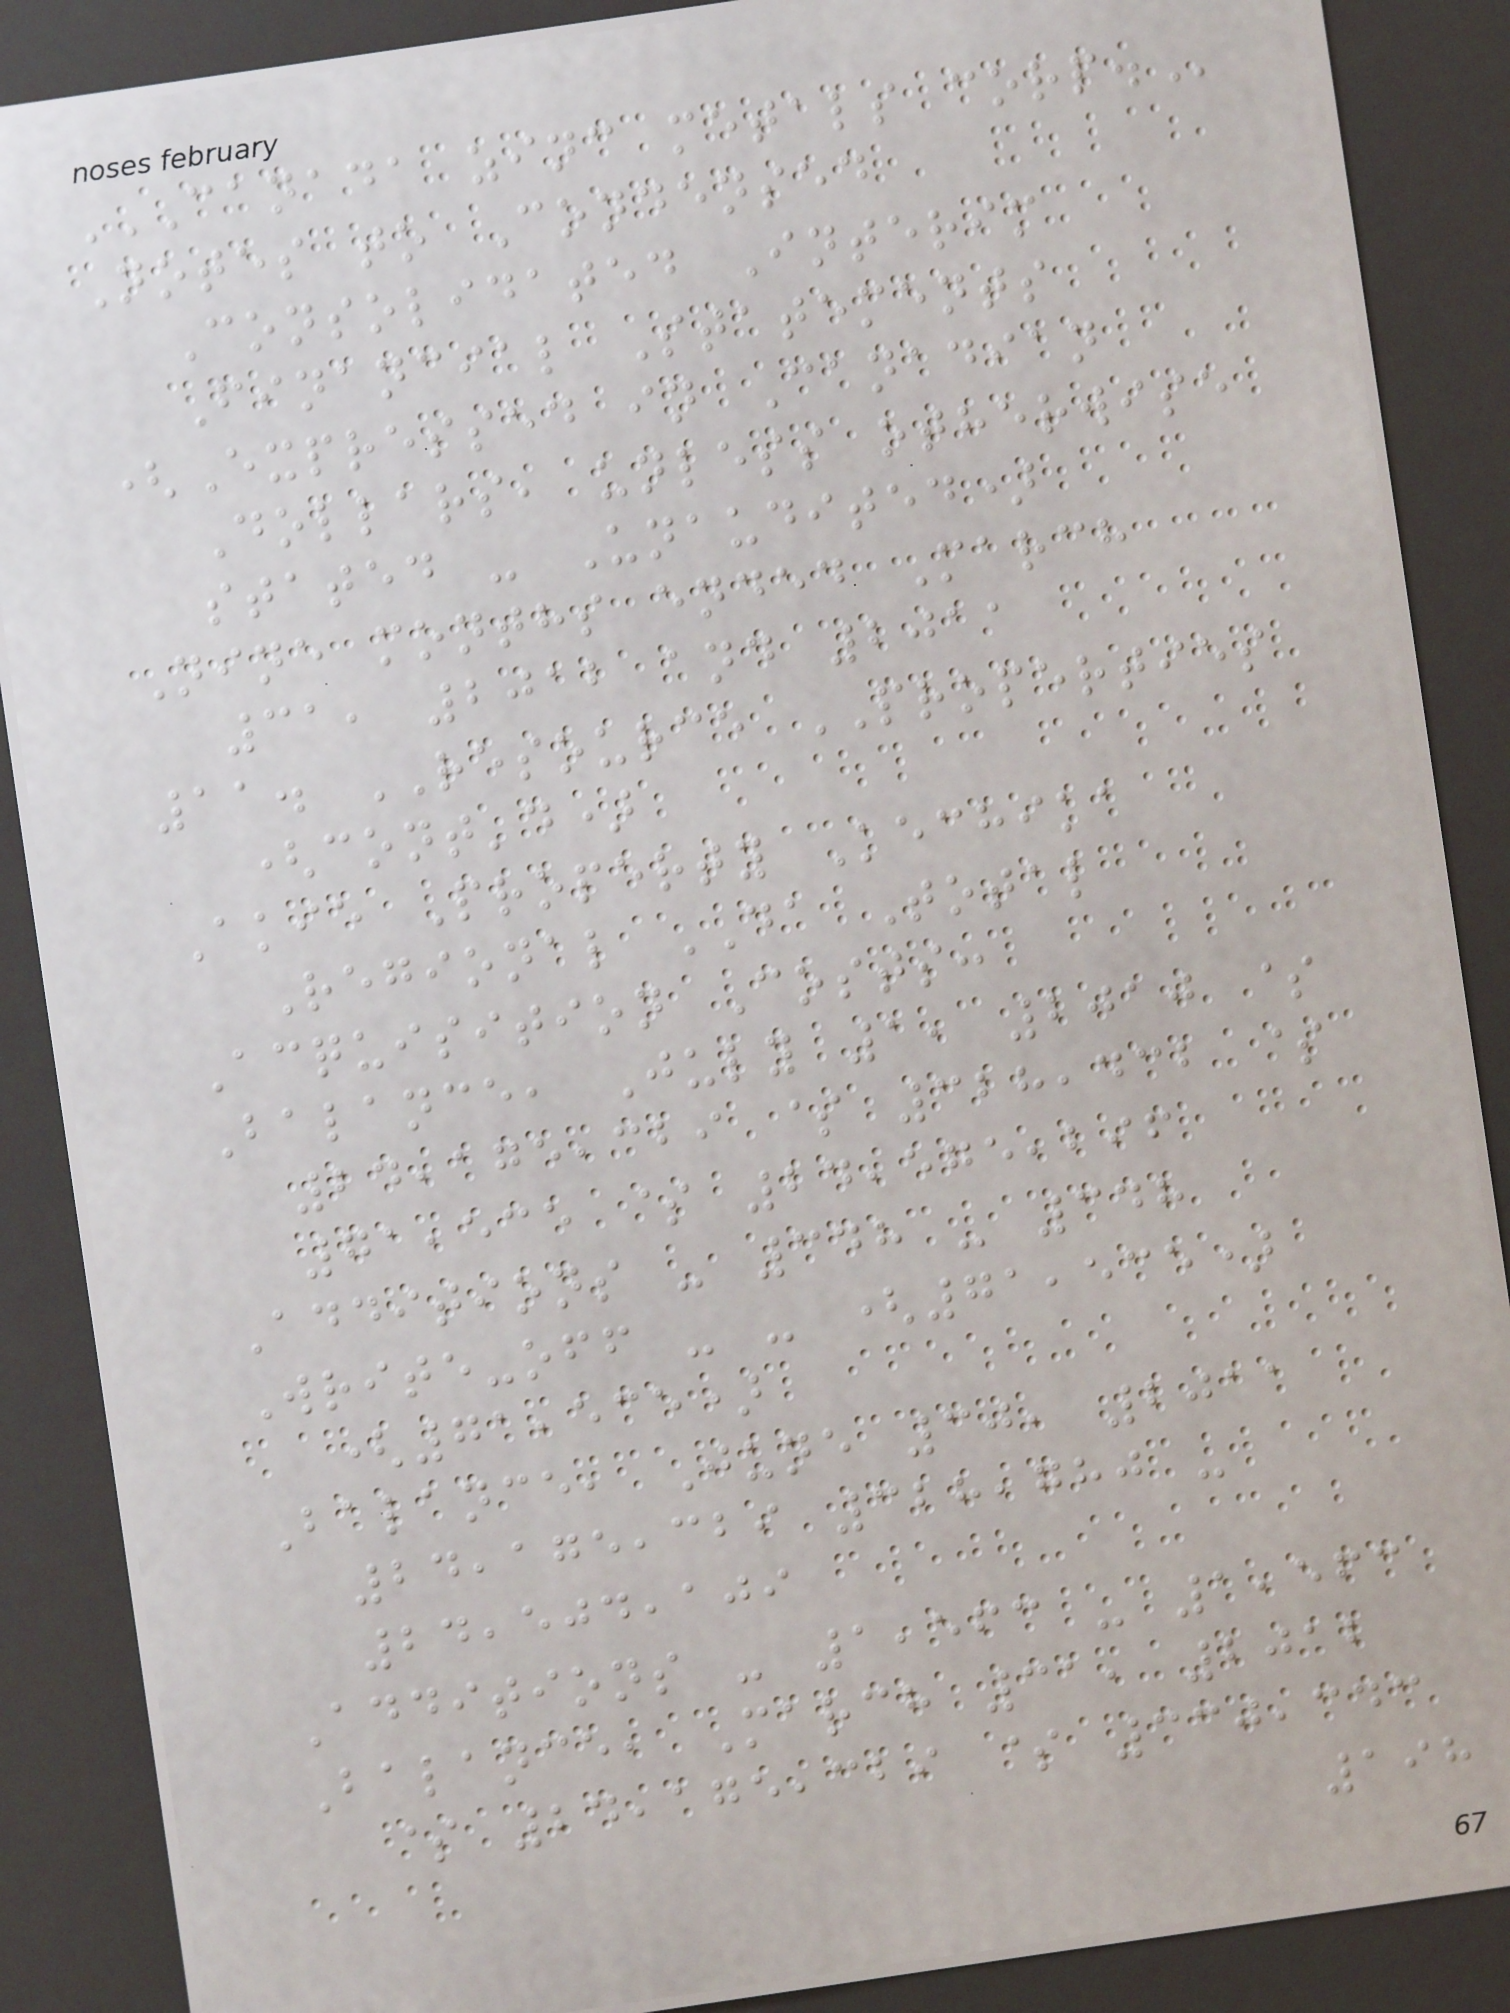CANADA ZINC METALS CORP.
Notes to Condensed
Consolidated Interim
Financial Statements
(Expressed in Canadian
Dollars, unless otherwise
stated - Unaudited)
Nine months ended March
31, 2012 and 2011
11. RESOURCE PROPERTIES
(cont'd)
Akie Property Kechika
Regional DA Total
Acquisition Costs:
Balance, July 1, 2010 $
24,175,329 $ 328,432 $
71,535 $ 24,575,296
Additions - 348 - 348
Write-off - - (71,535)
(71,535)
Balance, June 30, 2011
24,175,329 328,780 -
24,504,109
Additions - 1,563 - 1,563
Balance, March 31, 2012
$ 24,175,329 $ 330,343
198
